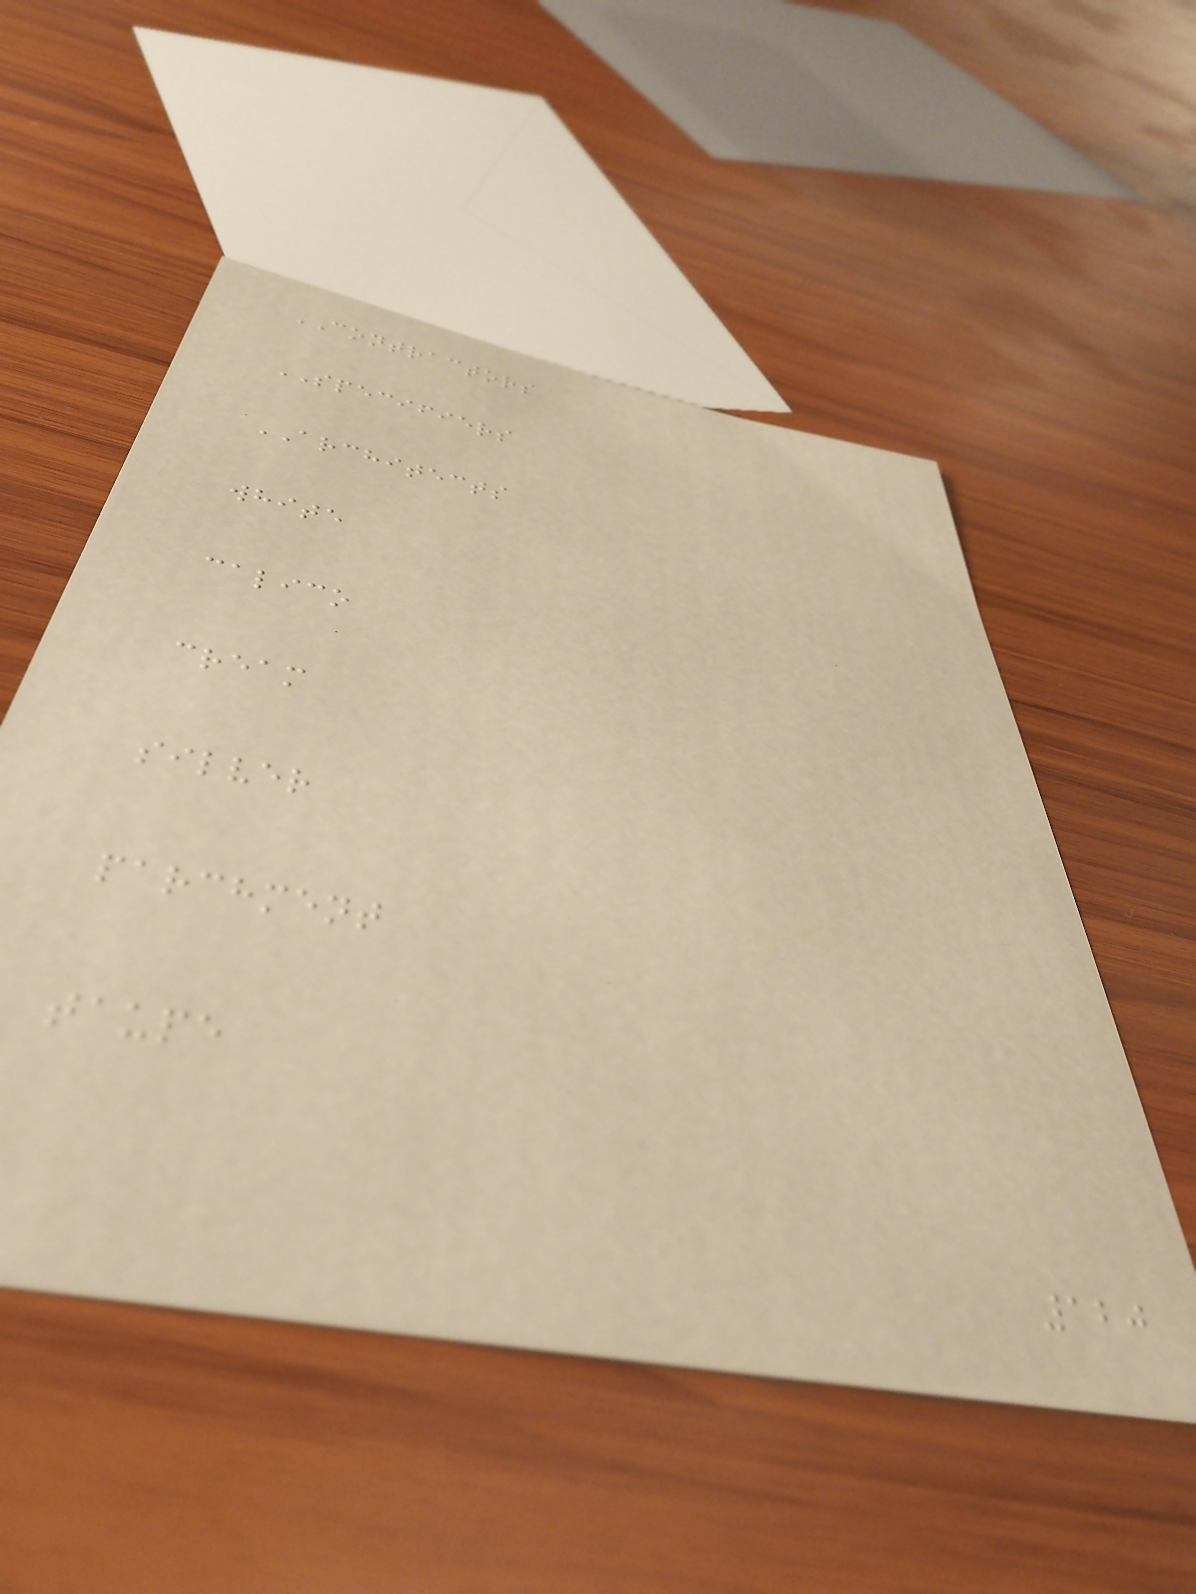CONTRACTORS
SPECIFIERS
ARCHITECTS
white
calico
cream
silver
parchment
taupe
120
